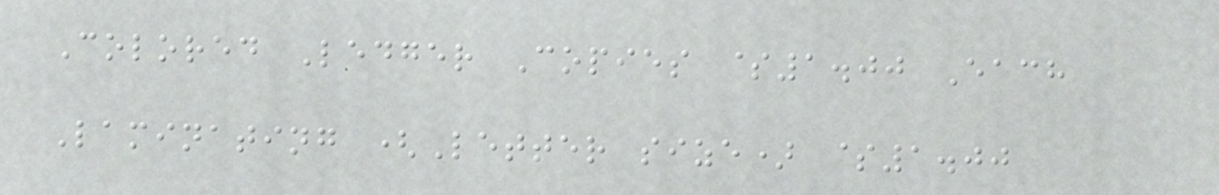Colored Ledger Copies $1.00 Each
Laminating (Letter size) $1.00
